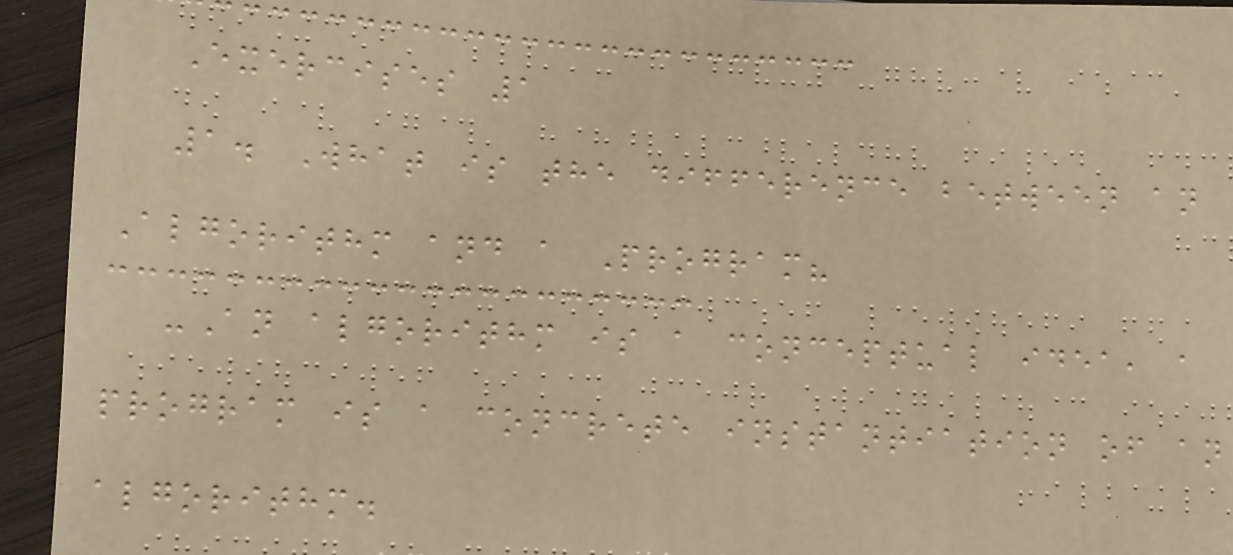Exercises 1
1. What is the difference between an
Algorithm and a Program?
-An algorithm is a conceptual idea, a
program is a concrete instantiation of an
algorithm.
